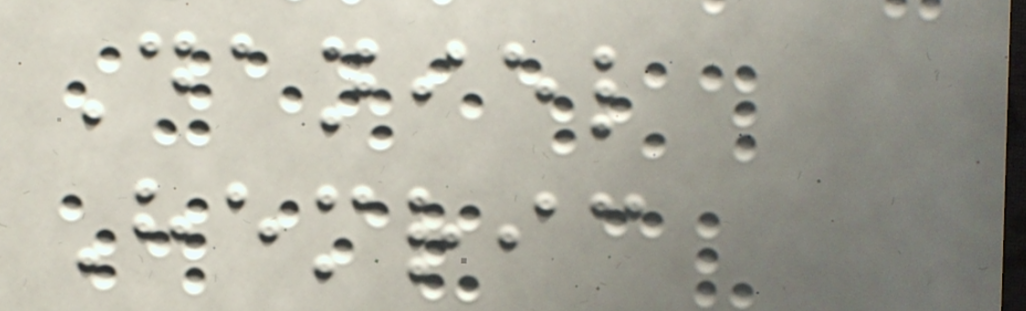Daniel
Hemric
